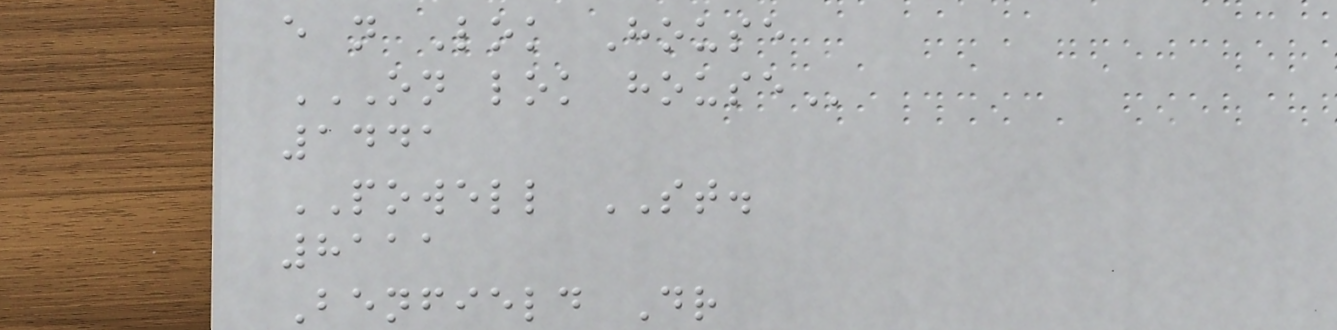e n Lok House
ON LOK HOUSE
1441
POWELL ST.
8111
Benfield Dr
